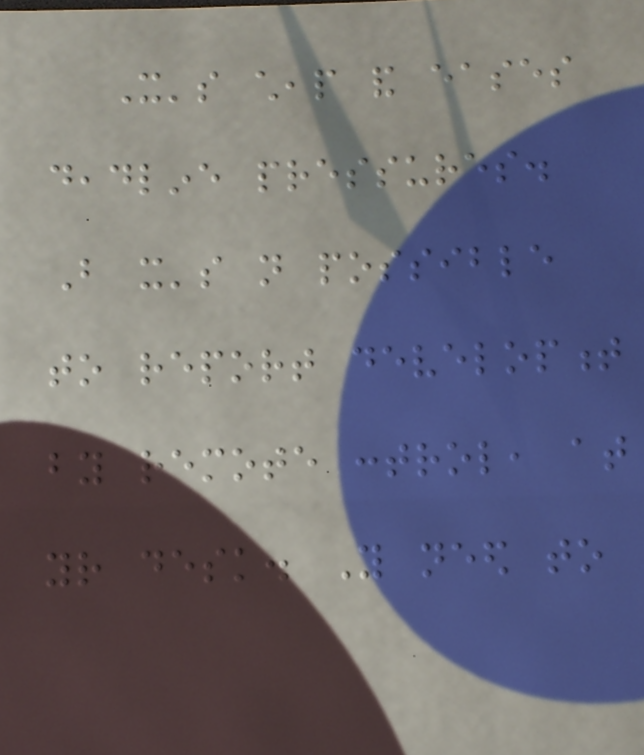It's cheap and eases
deadline pressures.
But it's not possible
to report development
by remote control, at
your desk. You need to
